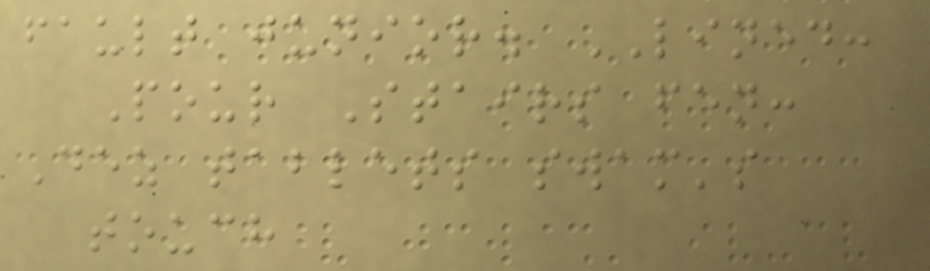fault junior. LINED:
Pour Stairs fen:
Dez tablets swam's
touch
